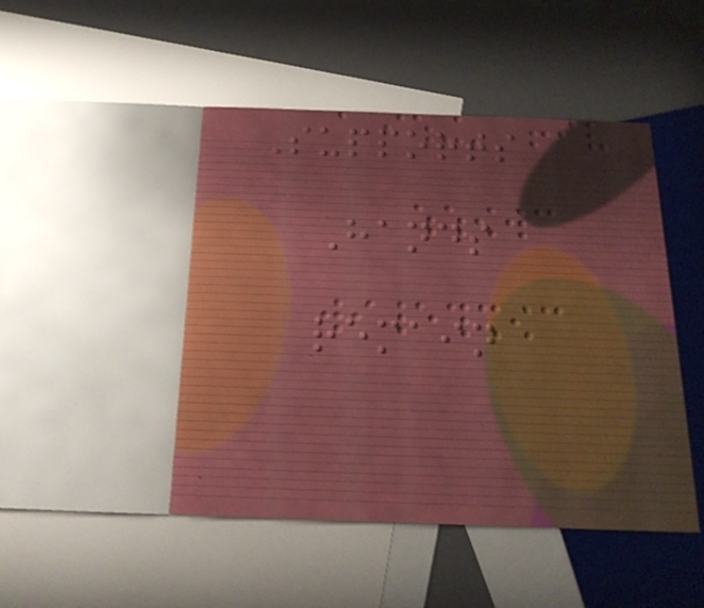Supports
Hands
remain
